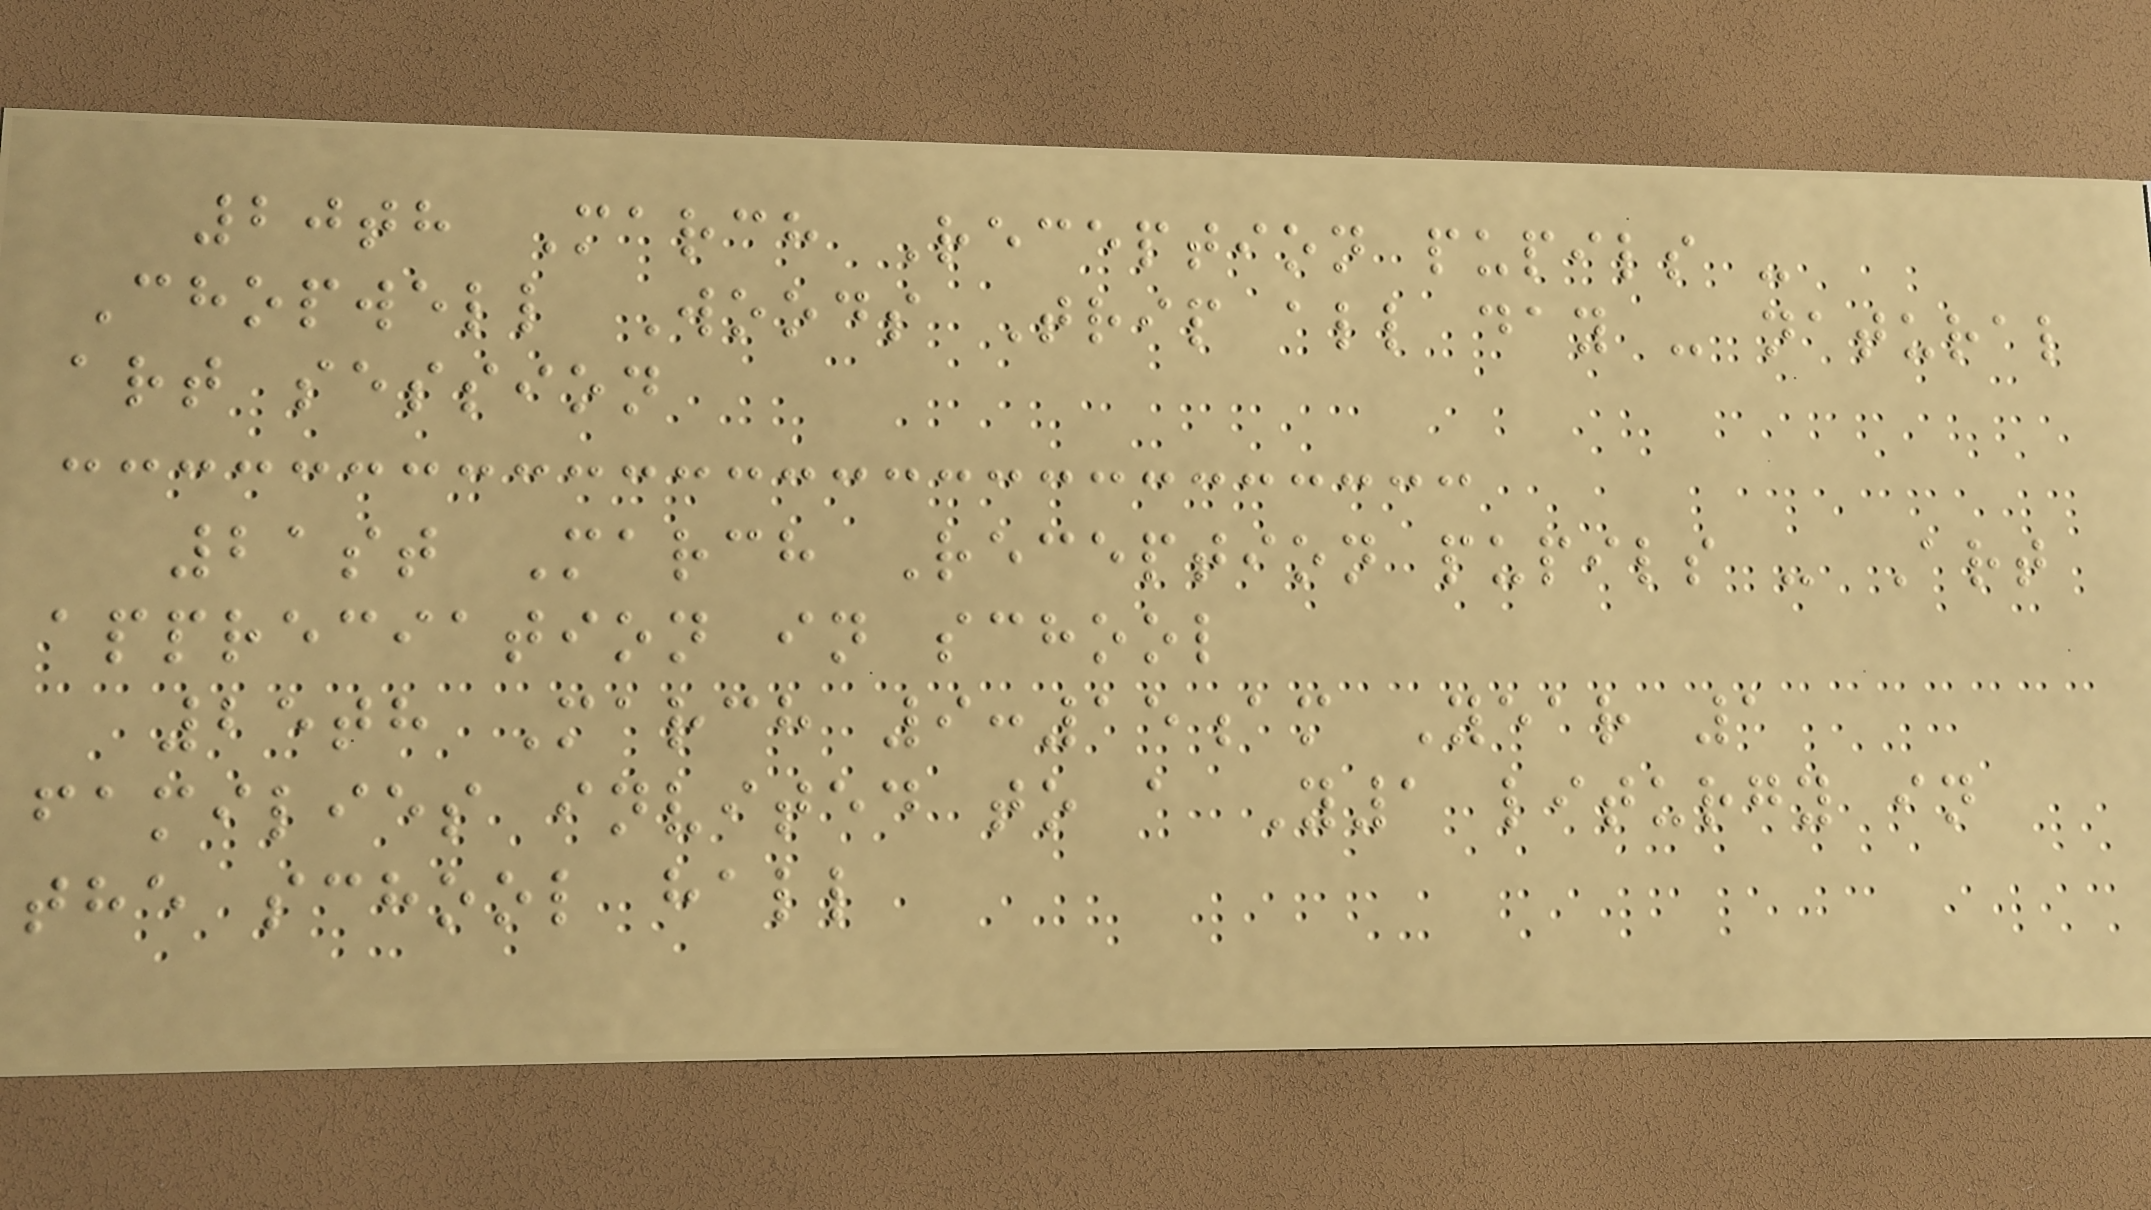20th March Reception pupils -
Chopwell Woods Trip all day - natural
art session
21st March Reception pupils - Art
appreciation in school
25th March 9:15am Year 1
families invited to a Y1 liturgy in
the school hall
